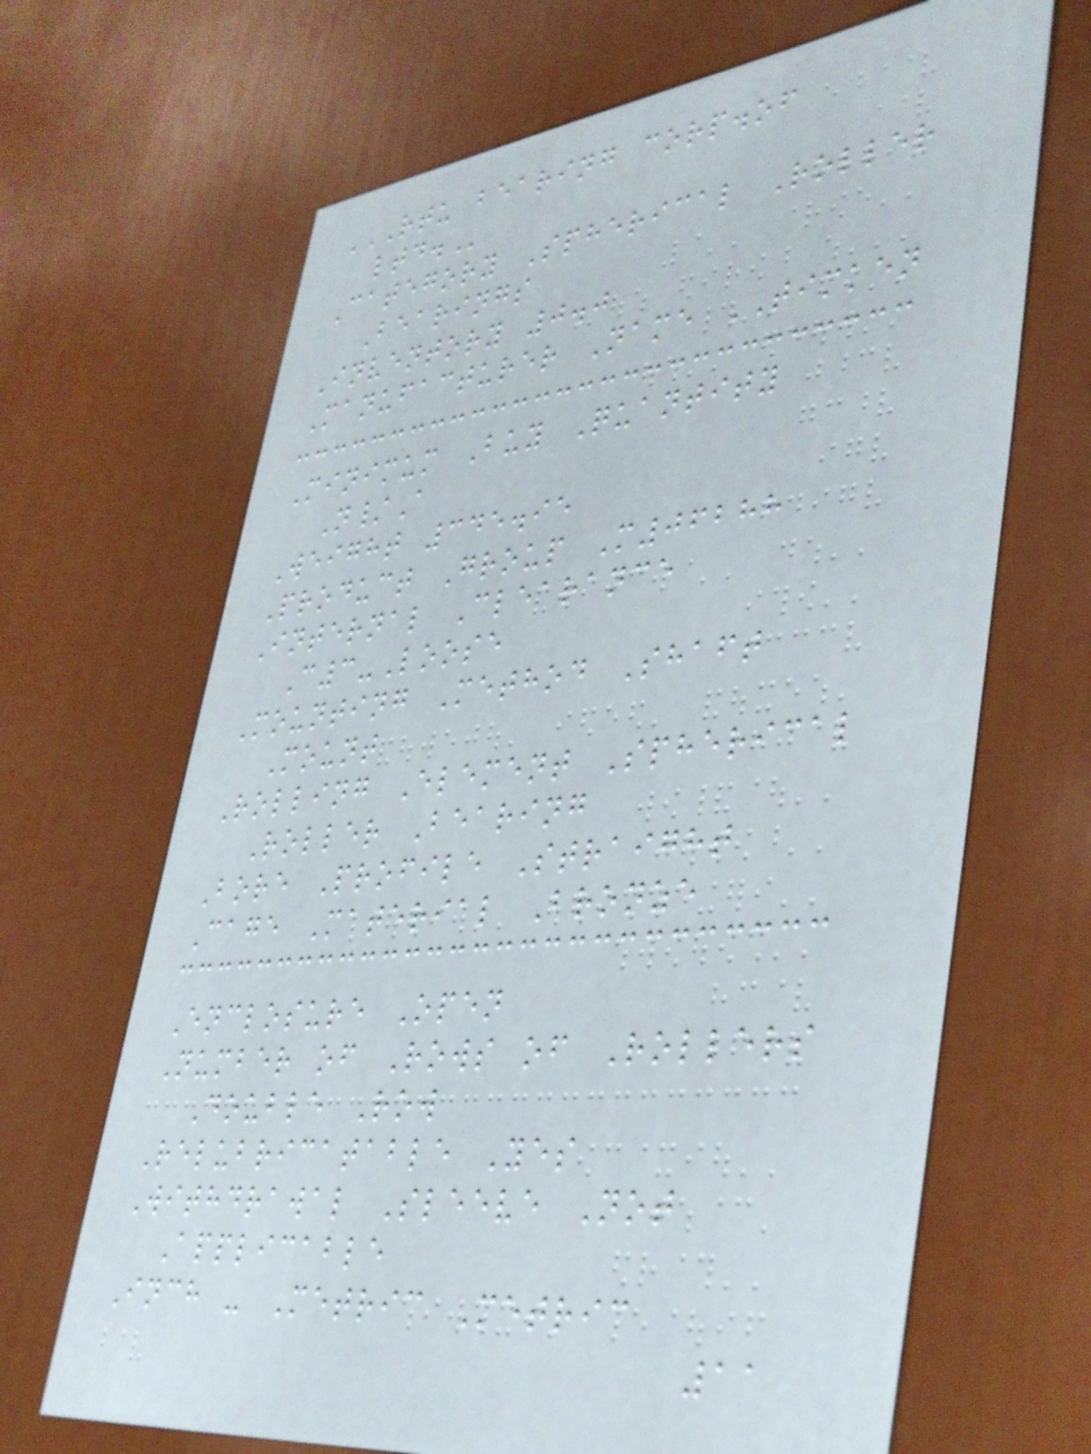RTU BEARING CORP.OF
LTD.
Category Spherical Roller
Bearings
Inventory 0.0
Manufacturer Name TIMKEN
Minimum Buy Quantity
N/A
Weight 345.95
Product Group M06288
Internal Clearance
C3-Loose
Mounting Method Shaft
Mount
Rolling Element Spherical
Roller Bearing
Bore Profile Straight
Cage Material Bronze
Enclosure Open
Number of Rows of Rollers
Double Row
Relubricatable Yes
Withdrawal Sleeve Not
Applicable
Inch - Metric Metric
11
